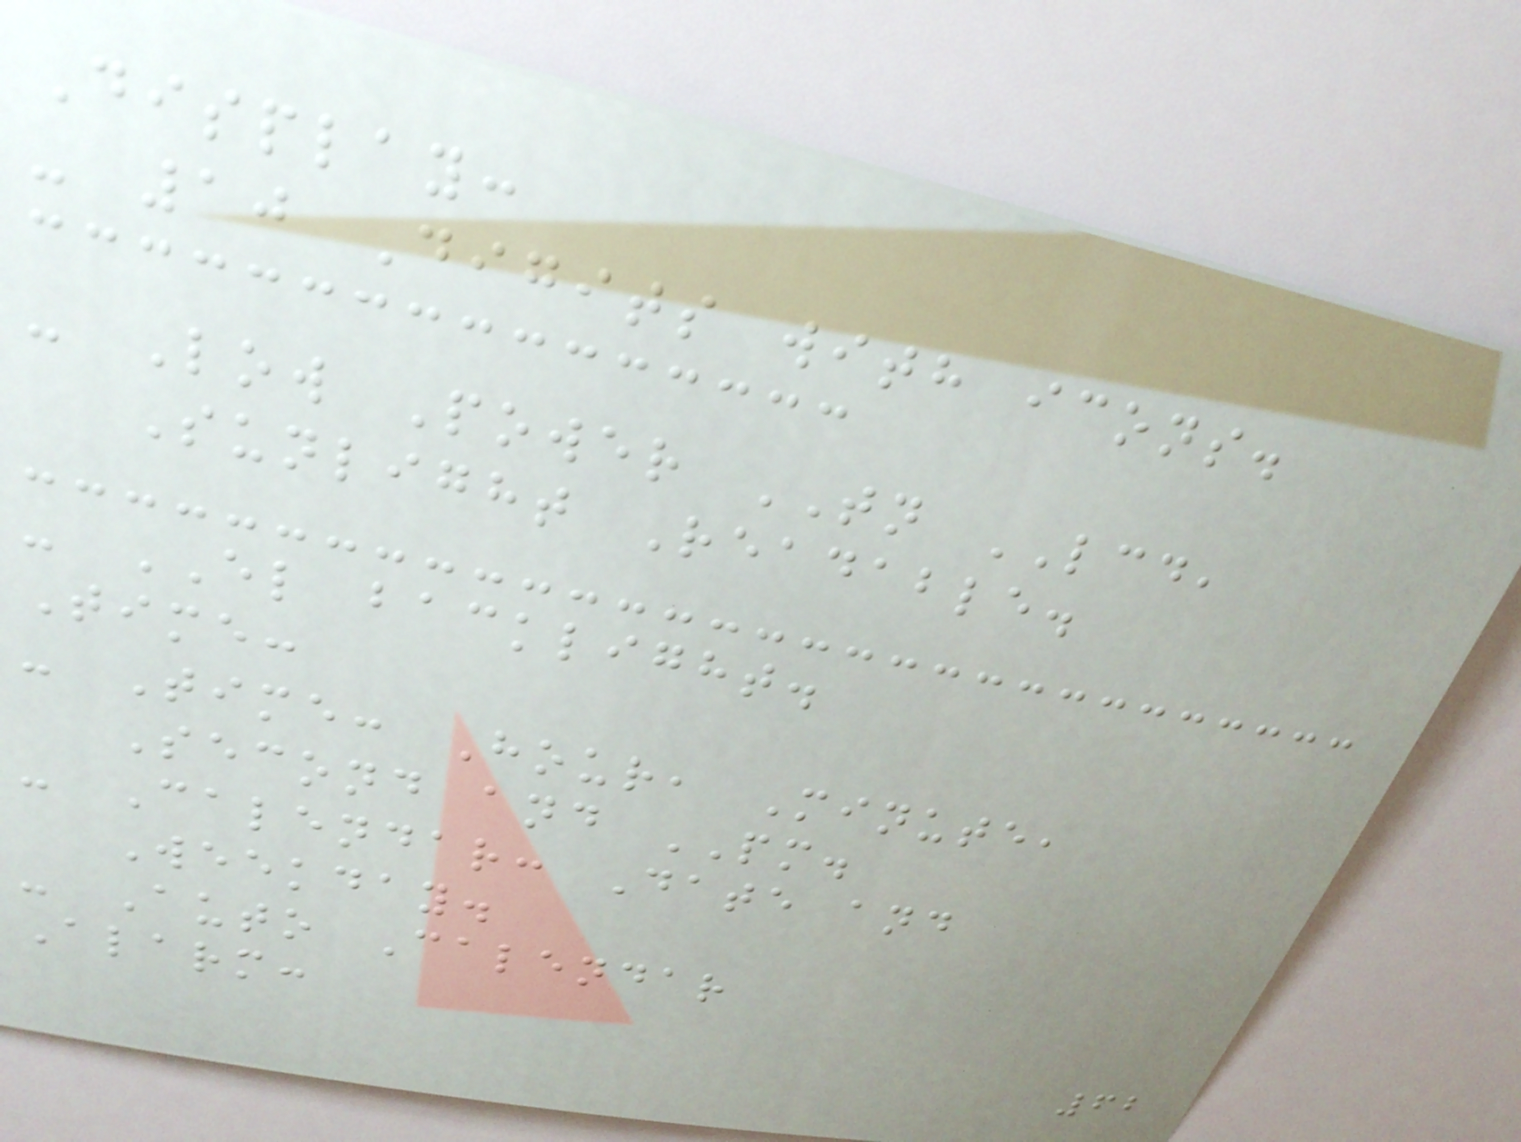Display:
- 10 Digits with icons.
- Low Power TN LCD,
Sunlight Readable.
- EL backlight.
Time:
- Time: Hour, Minute,
Second and PM.
- Calendar: Date and
Weekday.
- Auto Calendar
Alarm:
62
